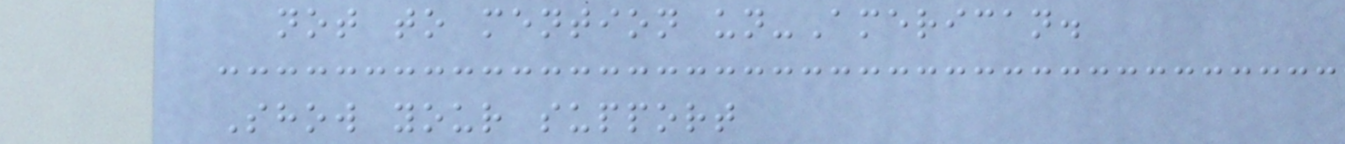not to mention un-American.
Show your support
